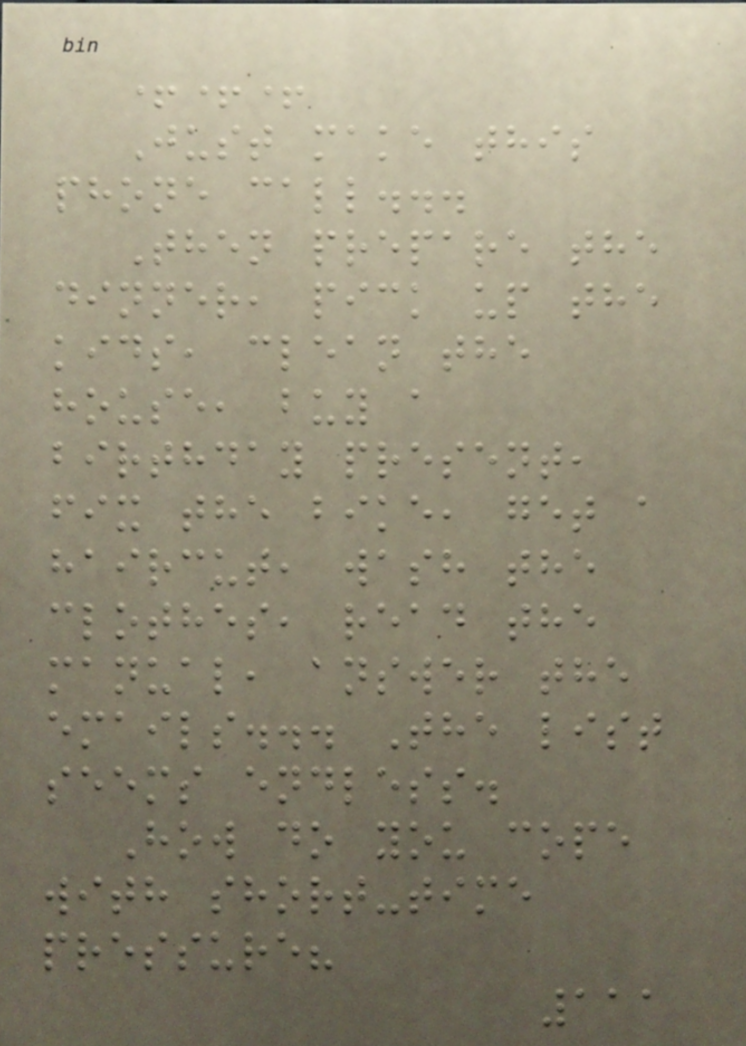+++
Just make this
phone call...
Then prepare the
dinner, pick up the
kids, clean the
house, buy a
birthday present,
fix the bike, get a
haircut, wash the
clothes, read the
manual, answer the
emails... The list
seems endless.
How do you cope
with short-time
pressure?
111
